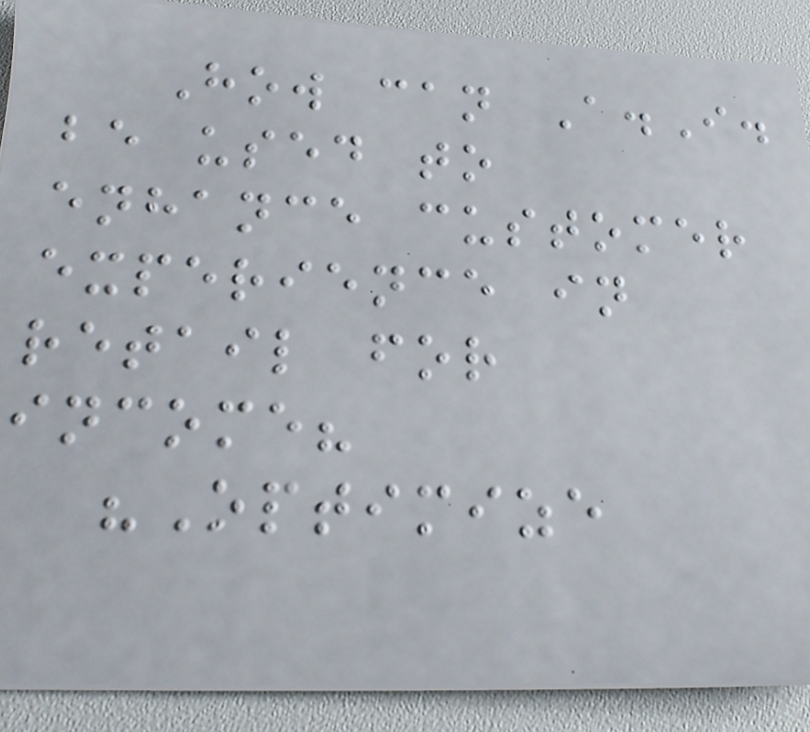How can A.I.
be used to
enhance customer
experience in
retail for
income?
"Optimize
